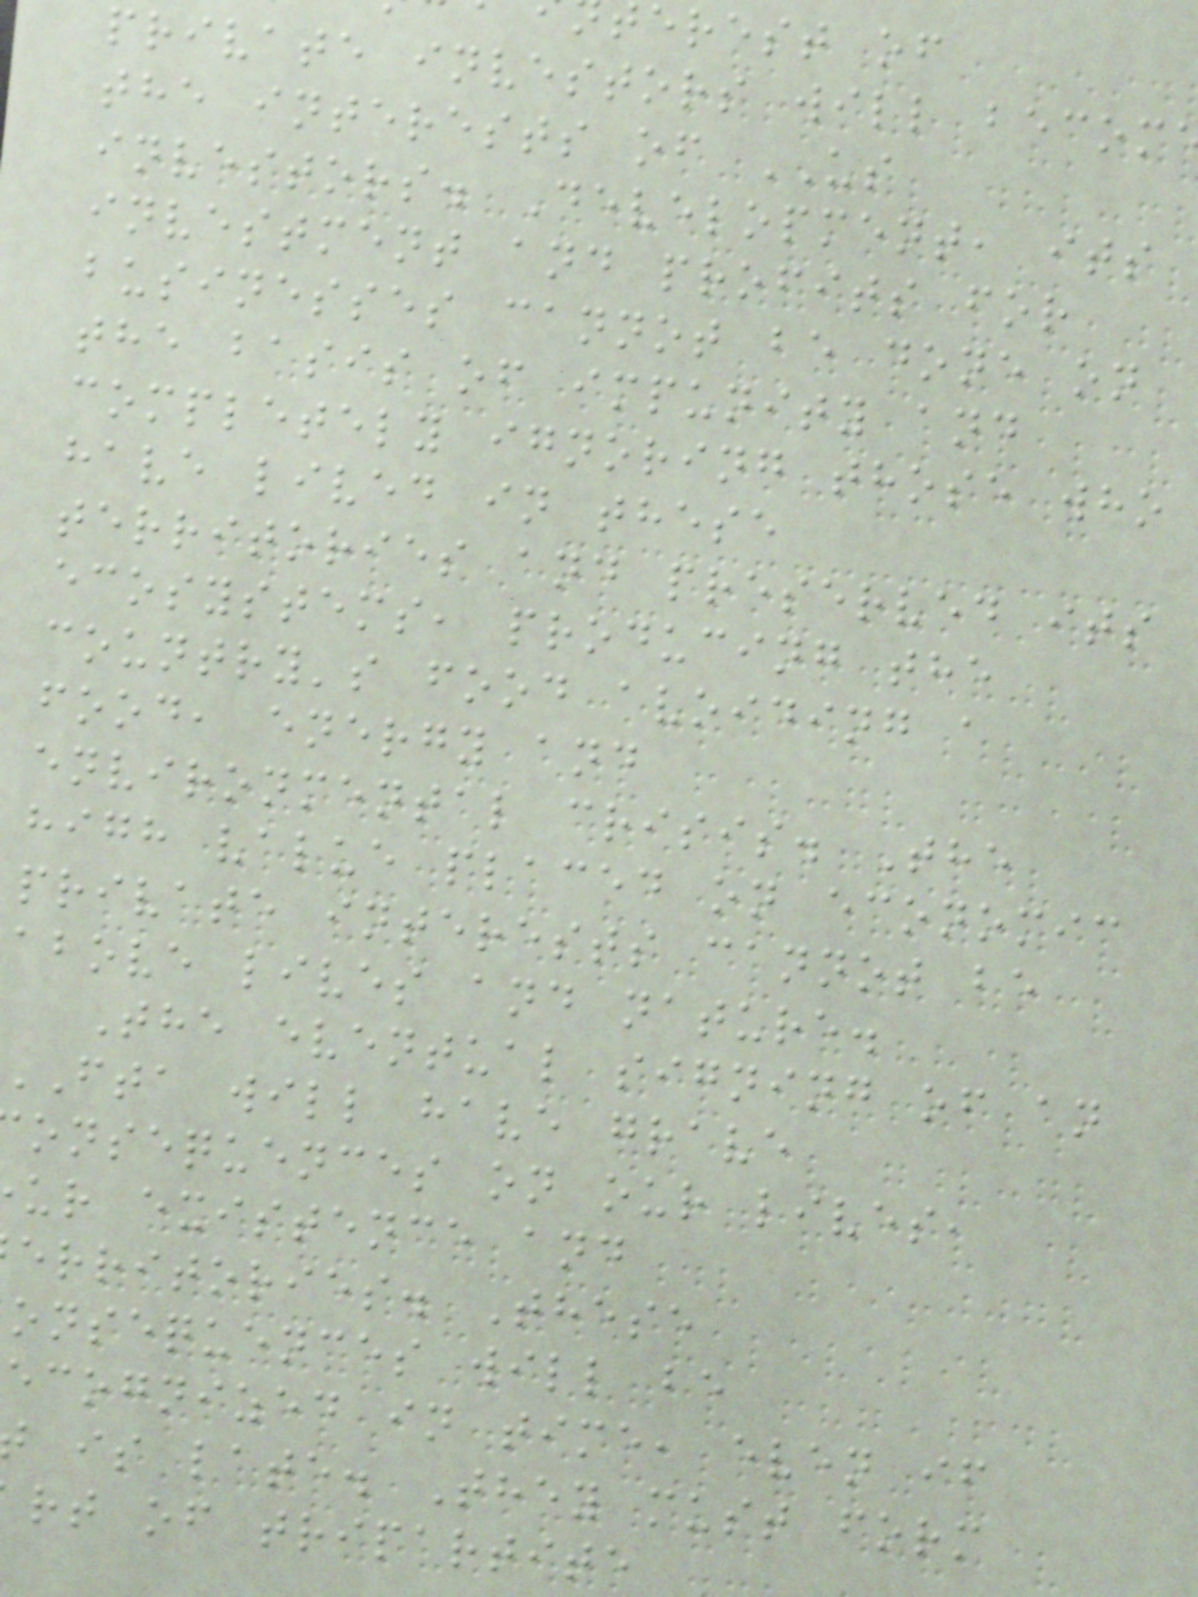erest of
private investors will becom
the interests of US
investors. Development, its
investment and profits for
businesses cannot be done on
the basis of impunity and
completely ignoring those who
have lived in these
territories and preserved its
ecosystems, producing the
country's food avoiding a
food, energy and
environmental crisis. The
high value placed on economic
private interests cannot be
above lives and nature.
The eventual signing of an
fta will have grave
onsequences on our lives,
ur existence and
erritories. These
onsequences will be
ecognized in time, even if
is late. They must form
rt of tripartite
